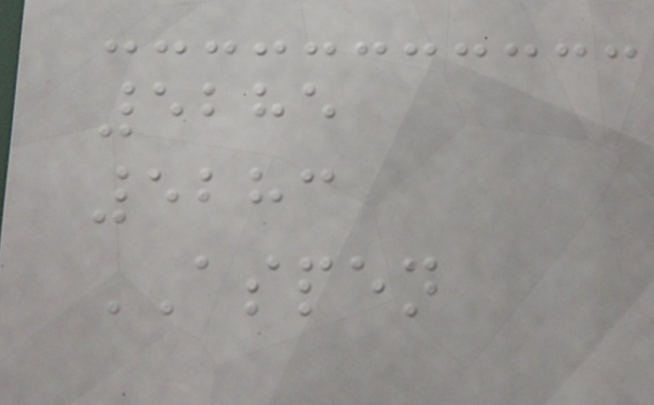5285
5283
ASPEN
